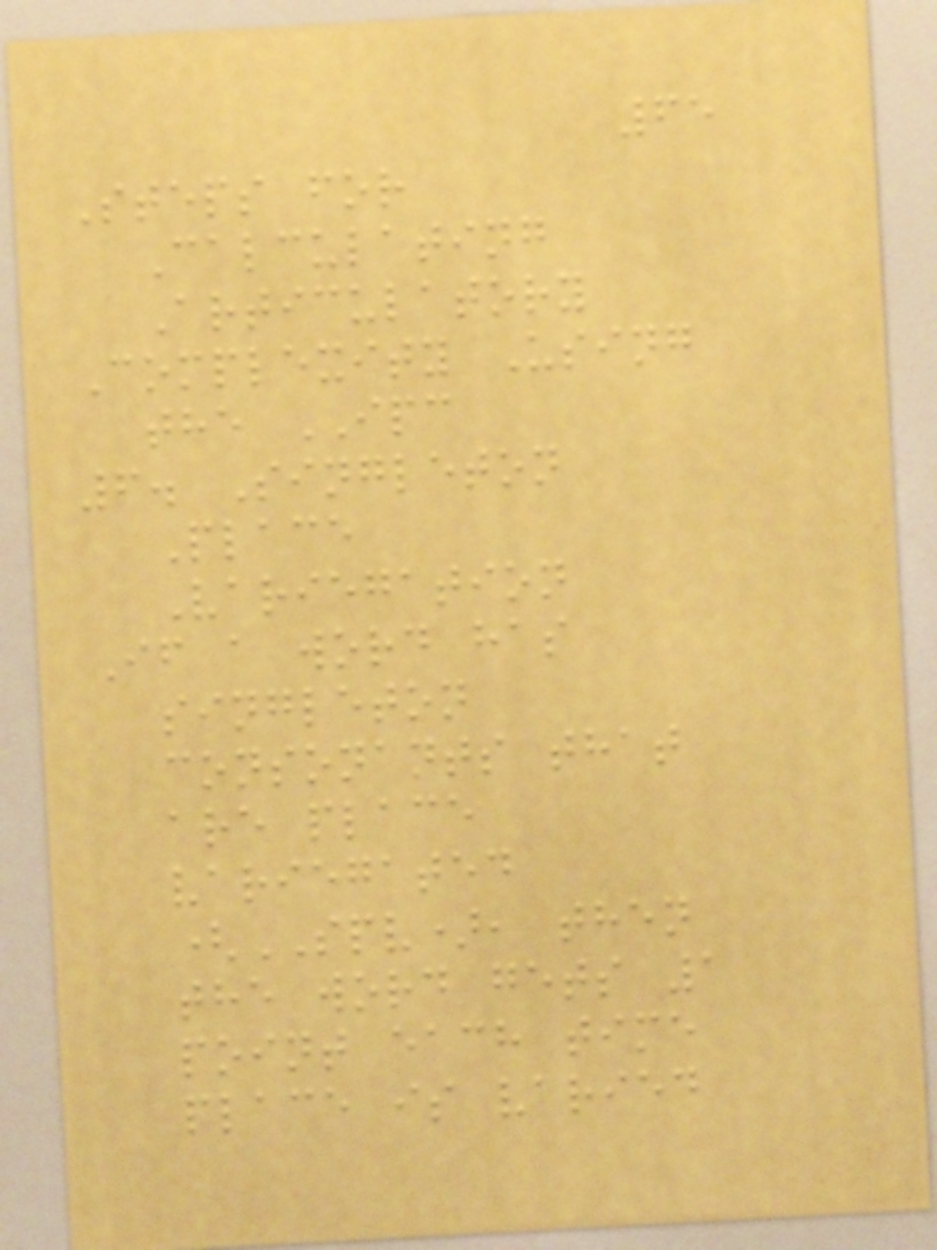65
Steps for
Calculating
Articulatory
Complexity Using
the IPC
6. Singleton
Place
Variegation
If a word has
singleton
consonants that
are place
variegated
(SPV), then
the word gets 1
point each time
place is varied
